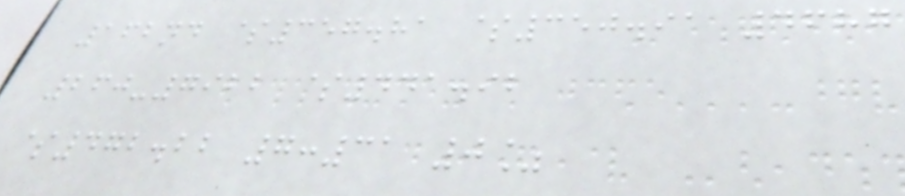162nd $357.81 $350.91 4687
260-7922 $441.92
$472.22 7:31 0%
